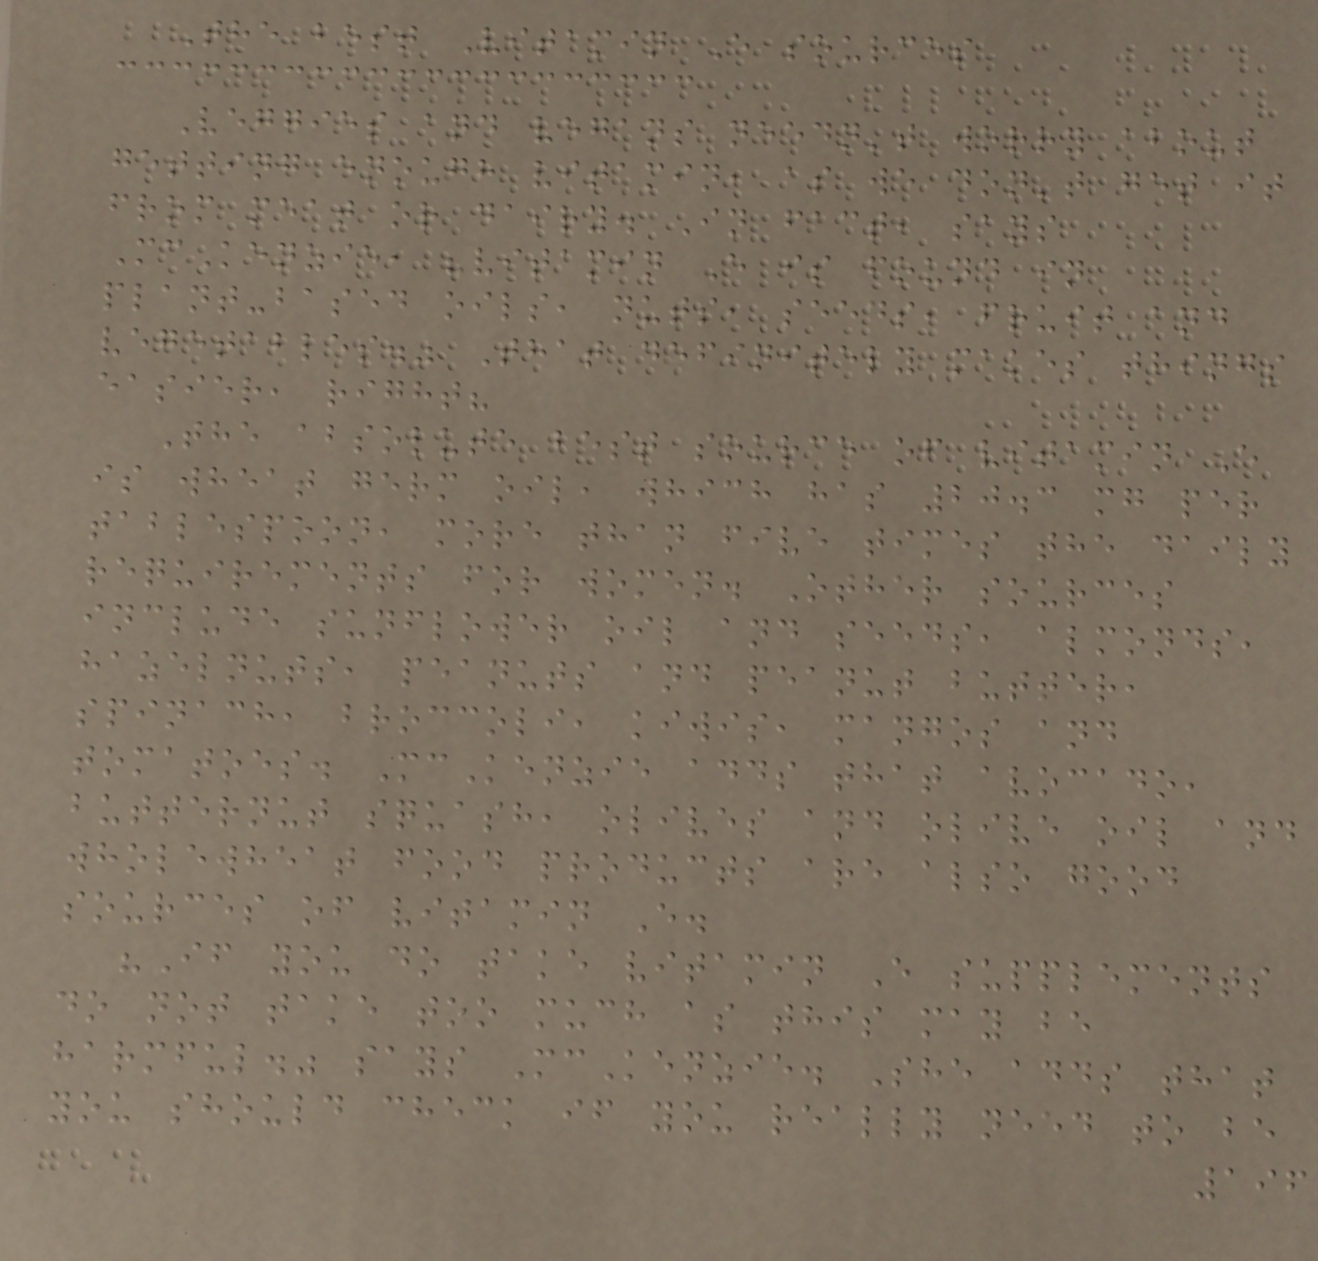The best Vitamin E sources
Veggies and vegans needn't worry about
getting enough vitamin, as we don't get it
from meat or dairy. In fact, says
McKenzie, "vitamin E is found in
plant-based oils, nuts, seeds, fruit and
vegetables." That definitely makes things
easier, right?
The absolute best source of vitamin E
is wheat germ oil, which has 20.3 mg per
tablespoon, more than five times the daily
requirements for women. Other sources
include sunflower oil and seeds, almonds,
hazelnuts, peanuts and peanut butter,
spinach, broccoli, kiwis, mangos and
tomatoes. McKenzie adds that avocado,
butternut squash, olives and olive oil and
wholewheat food products are also good
sources of vitamin E.
"If you do take vitamin E supplements
do not take too much as this may be
harmful." says McKenzie. She adds that
you should check if you really need to be
196
